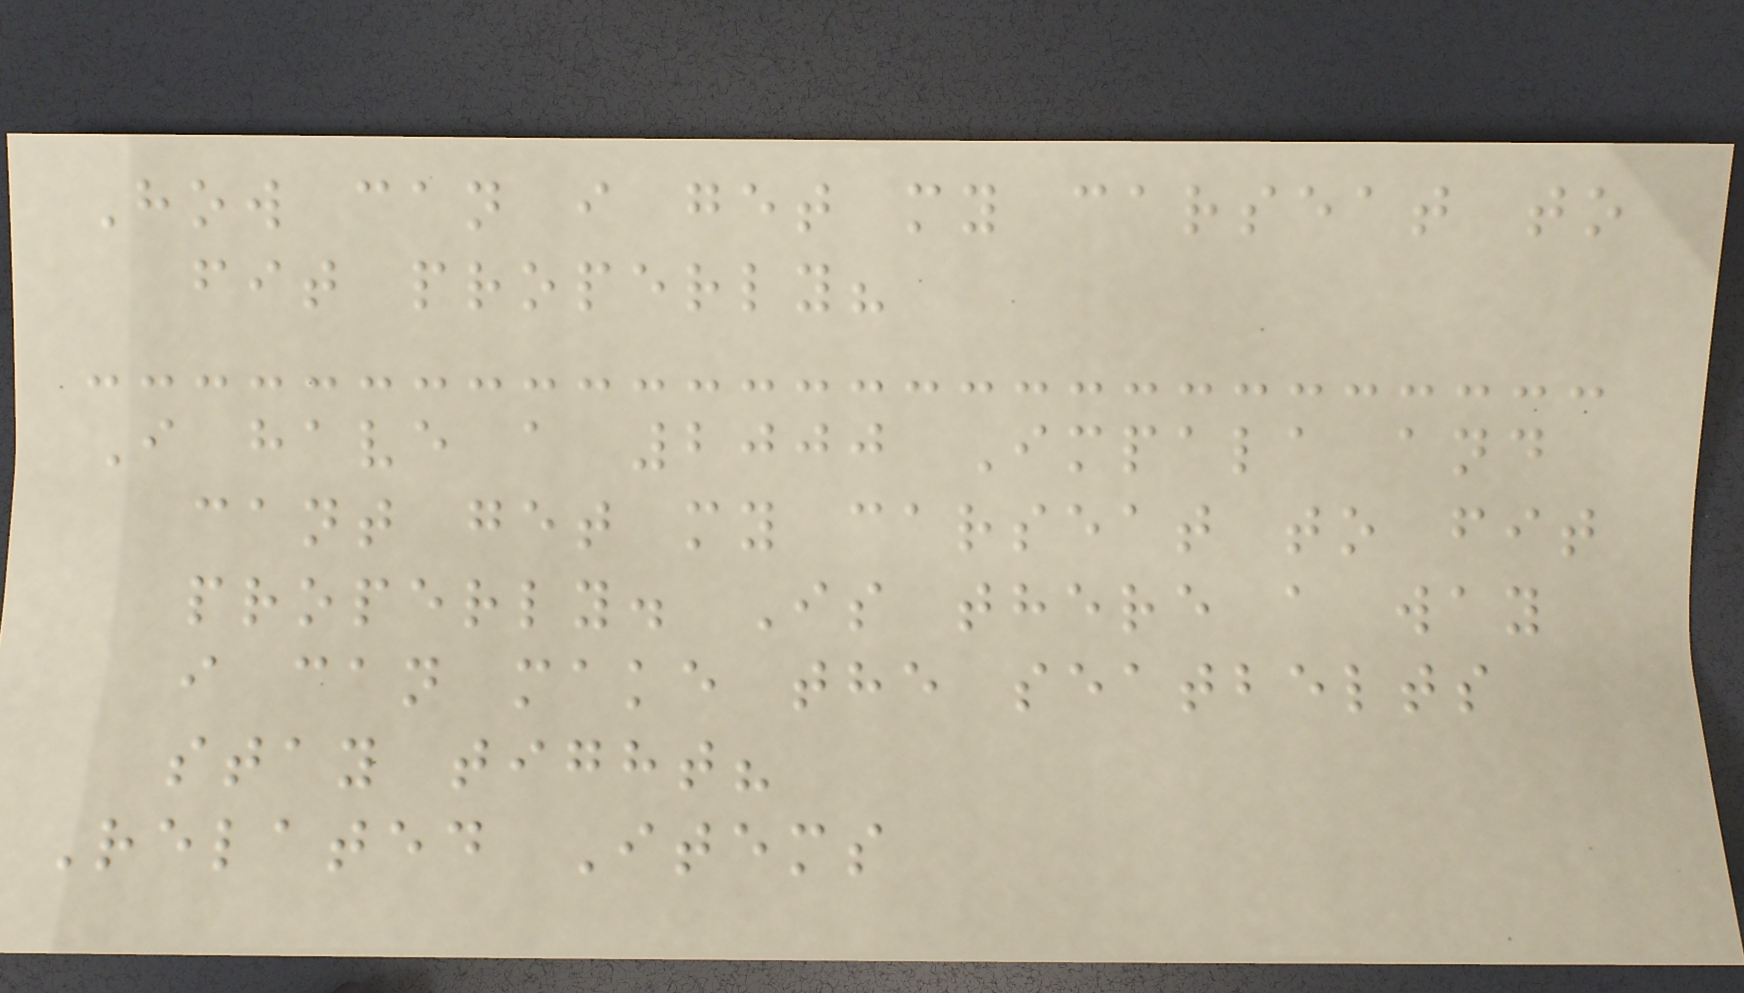How can i get my carseat to
fit properly?
I have a 2000 Impala and
cant get my carseat to fit
properly. Is there a way
i can make the seatbelts
stay tight?
Related Items
